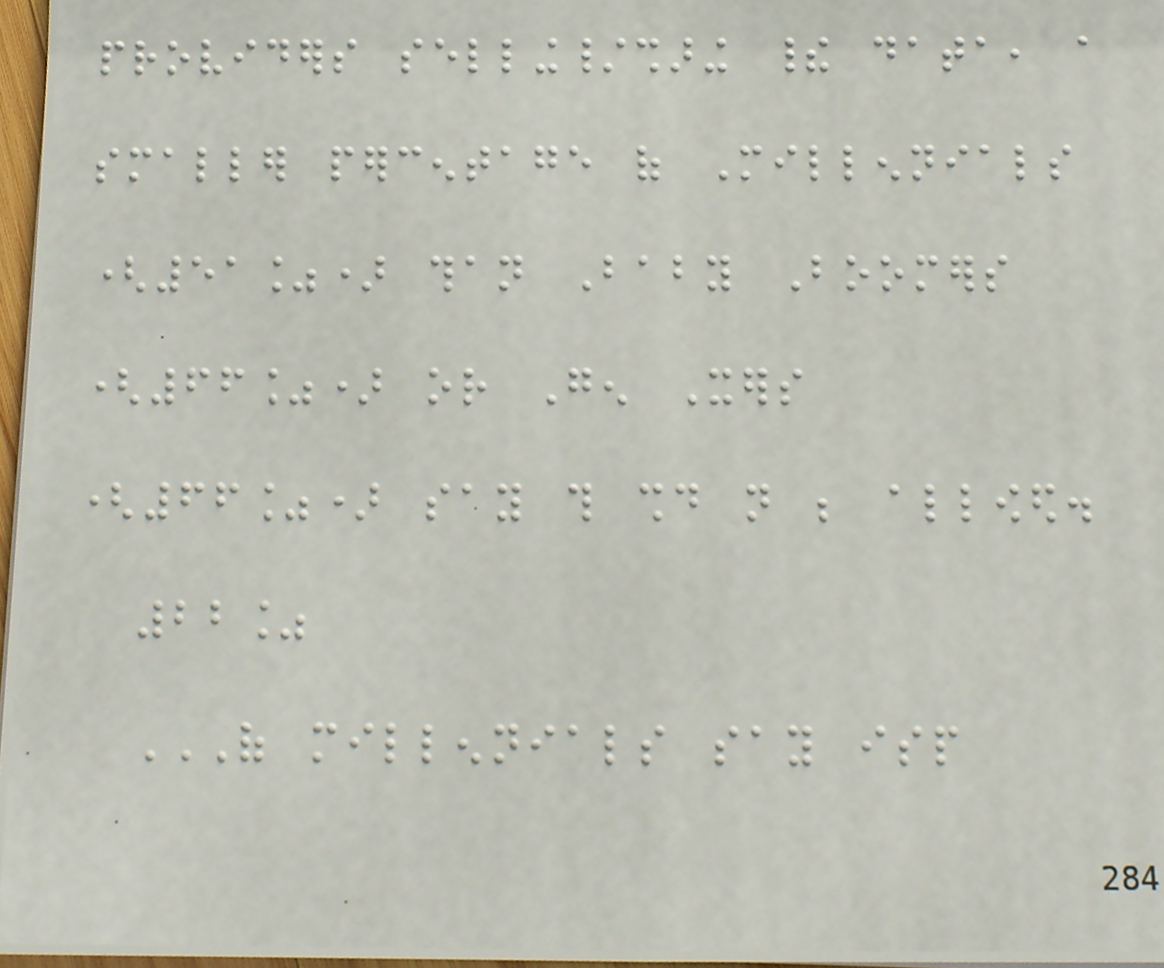providers selling/sharing their data, a
smaller percentage of Millennials
(51%) than Baby Boomers
(66%) or Gen Xers
(66%) say this should not be allowed.
22%
OF MILLENNIALS SAY ISP
